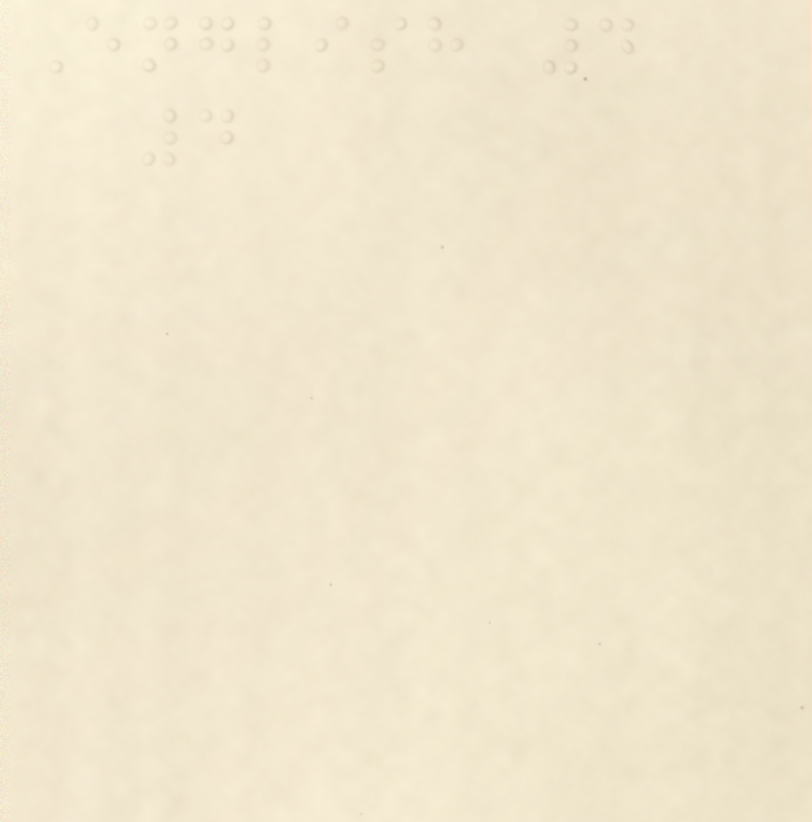English 4
4
